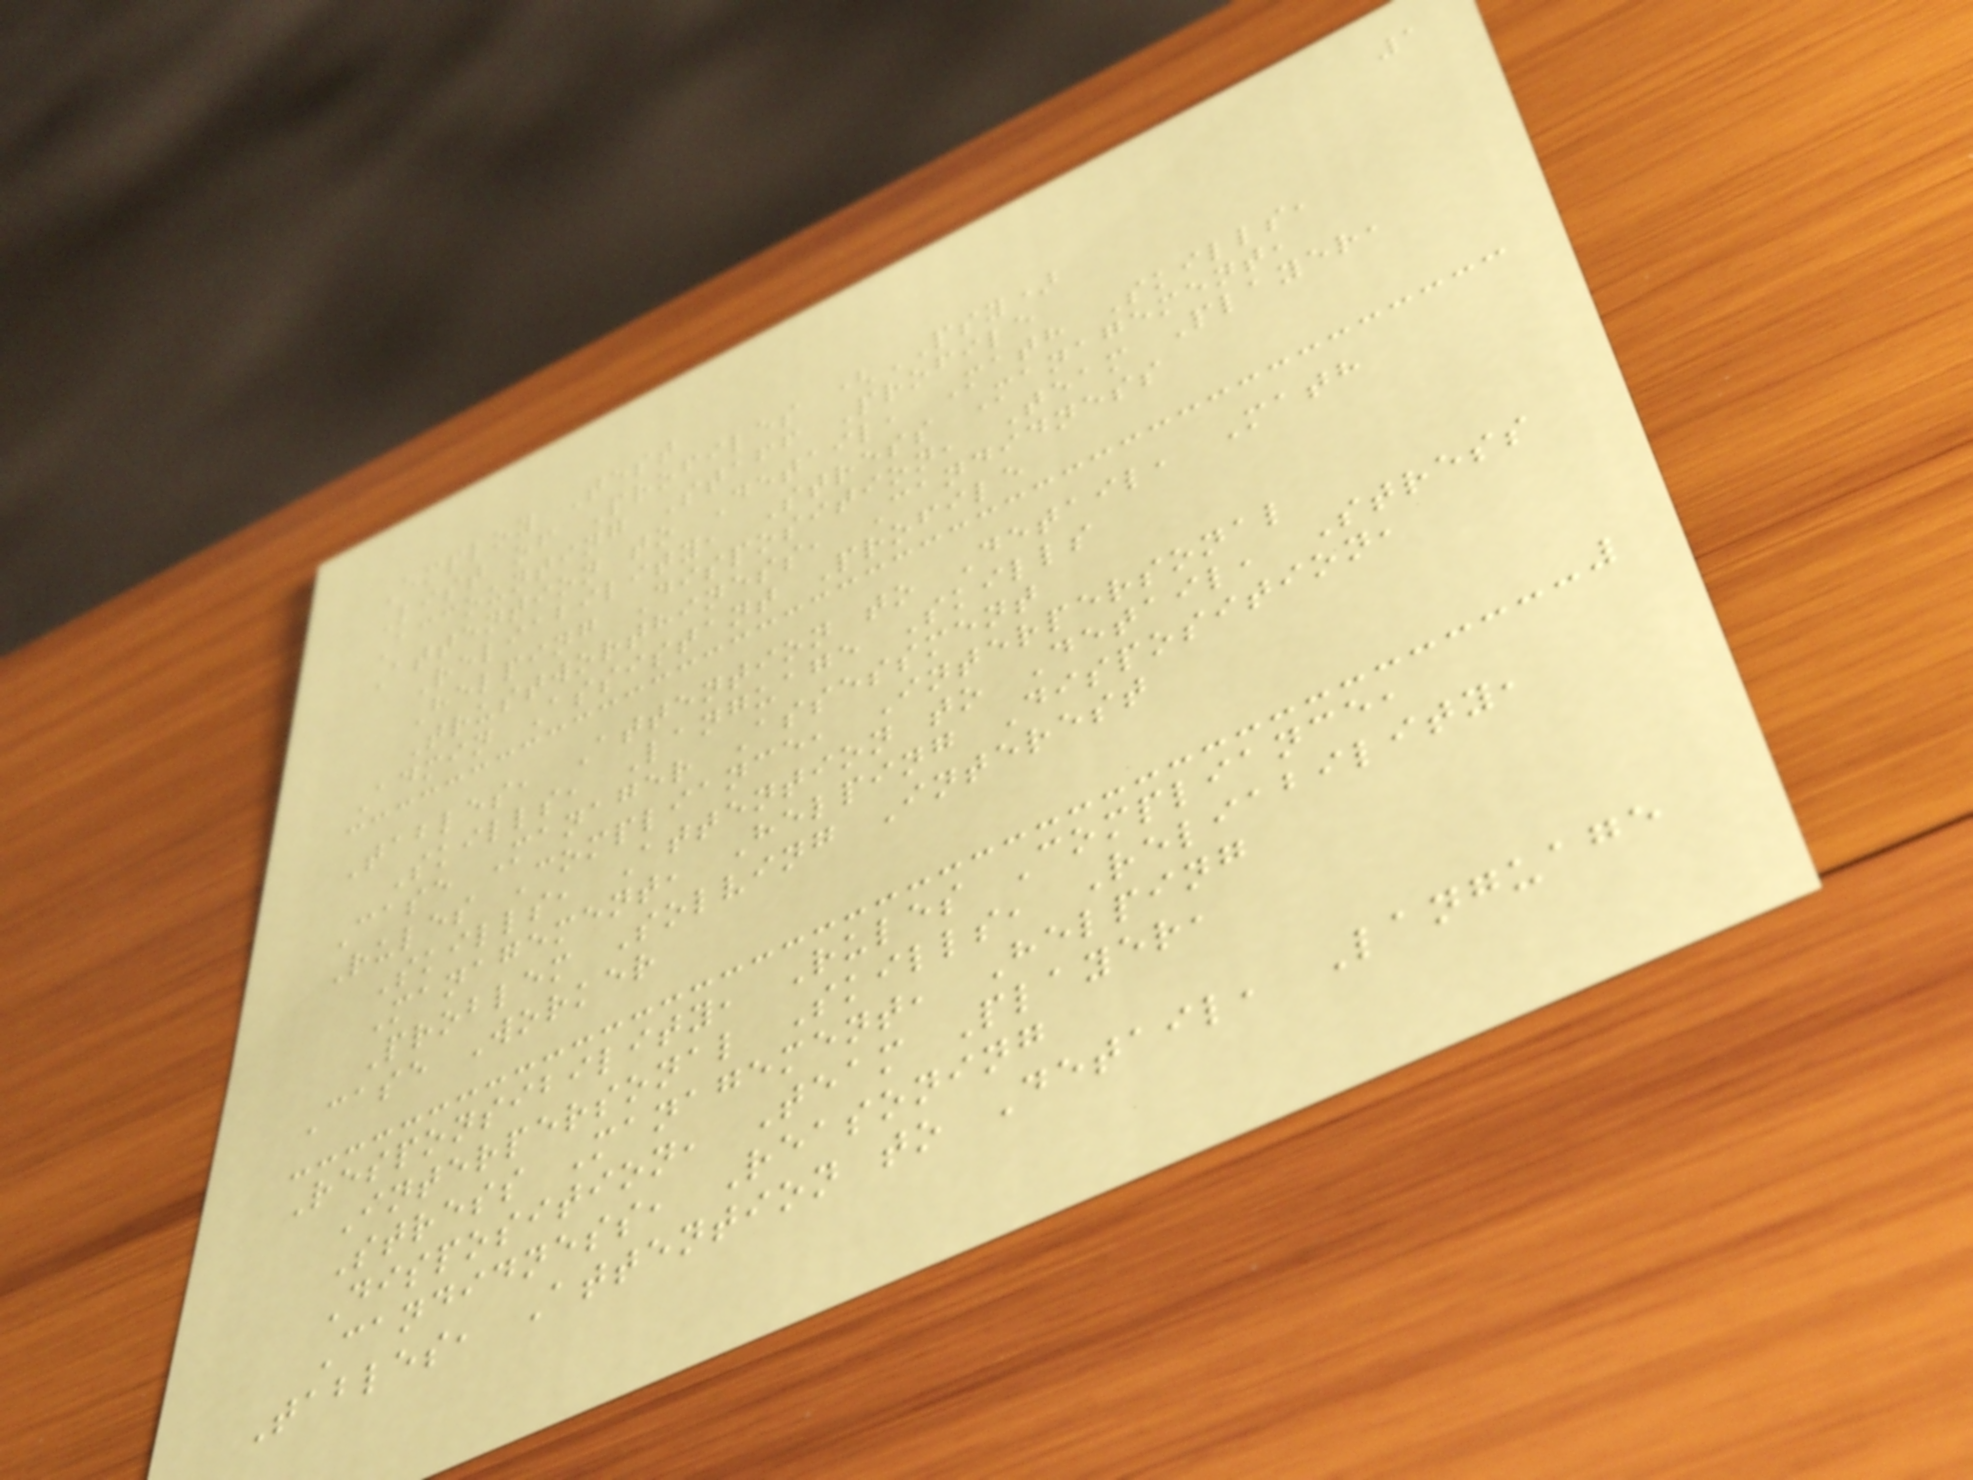1
Employ Test
List of Profiles (PSY)
Accounting Staff Profile
Attention to Detail, Math Skills,
Reliability, Stress Management,
Helping Disposition, Team Player,
Trustworthiness, Candidness
Admin Assistant Profile
Tables, Attention to Detail, Math
Skills, Language Skills
Case Manager Assessment
Rules Compliance, Interpersonal
Skills, Attention to Detail, Stress
Management, Helping Disposition,
Problem Solving Interest
Case Worker
Responsibility, Rules Compliance,
Interpersonal Skills, Reliability,
Stress Management, Helping
Disposition, Team Player,
Candidness, Reasoning
Tables, Attention to Detail, Language
